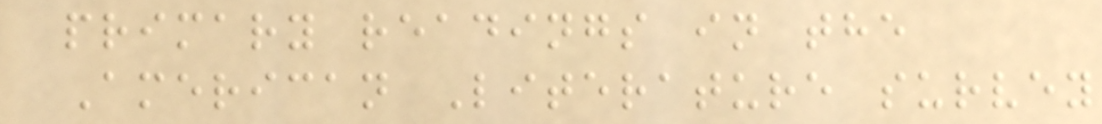primary readings in the
American Literature survey
